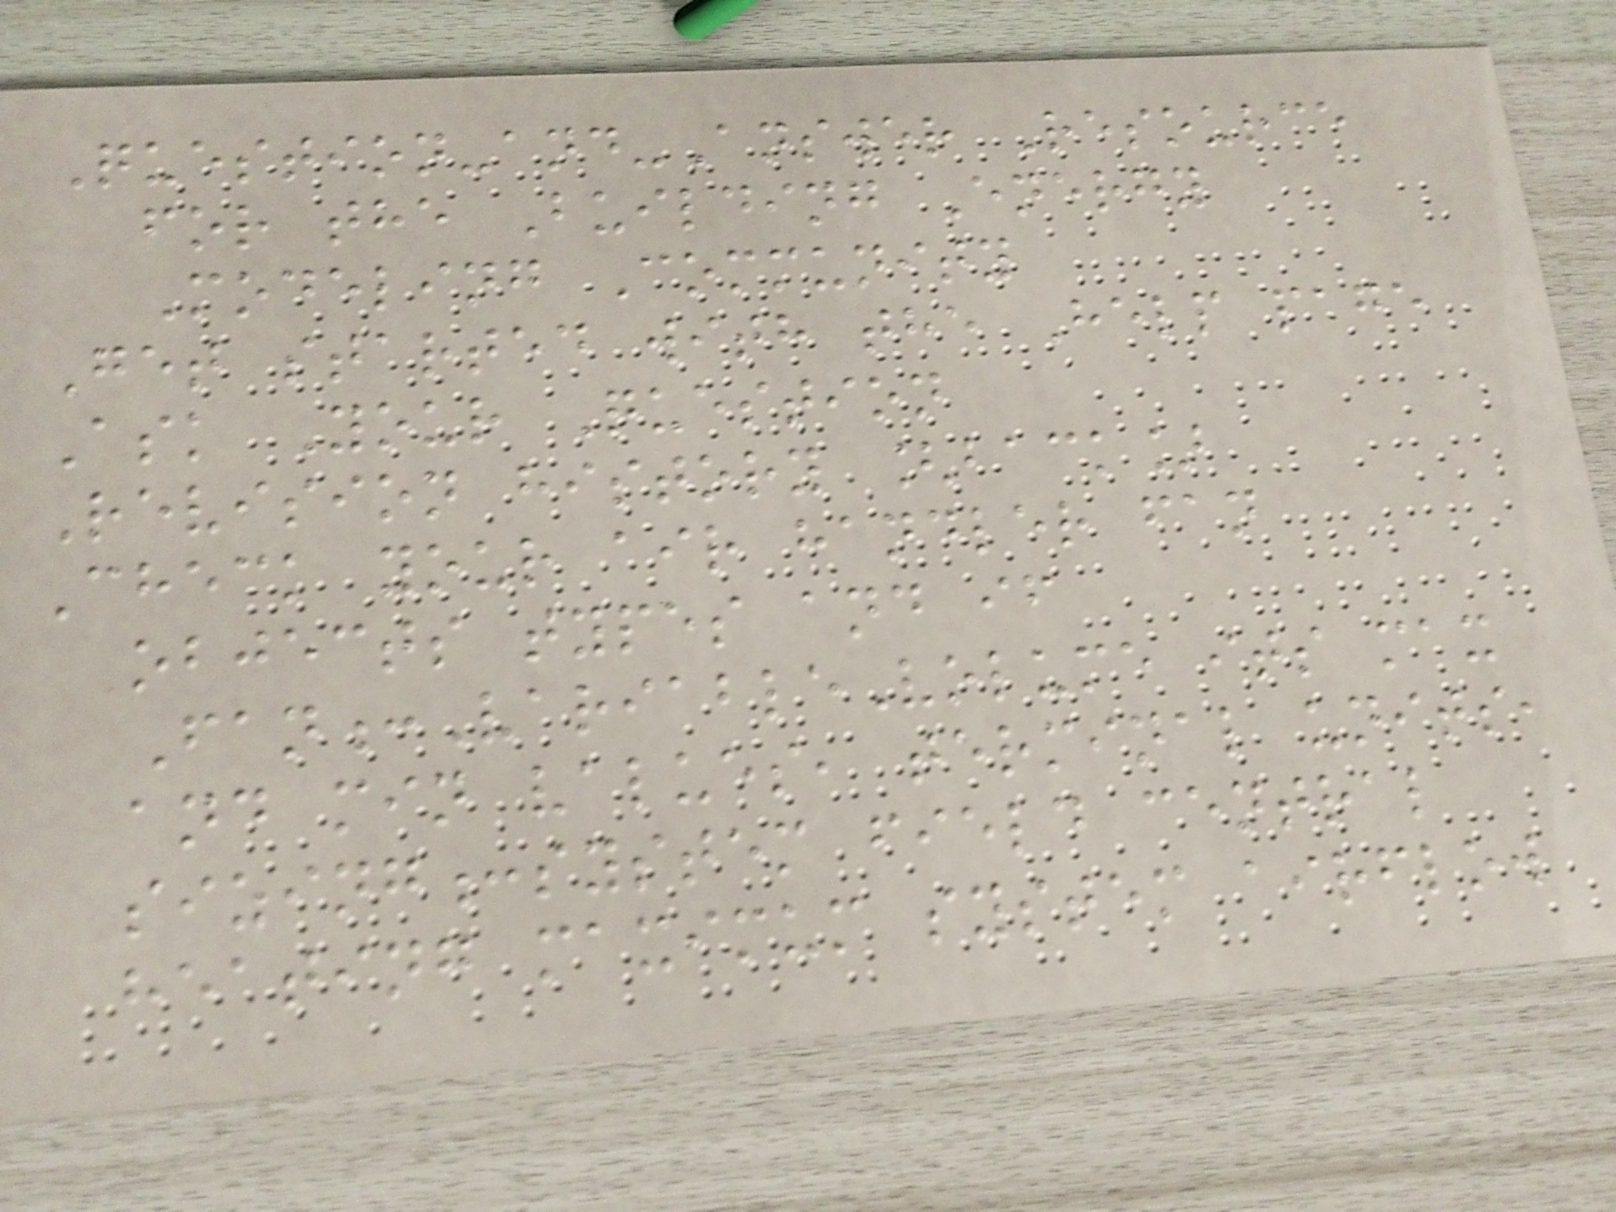Question-and-Answer Resource
for the Building Energy
Modeling Community
Get started with the Help page
Ask Your Question
Revision history [back]
Check your air handler fan
objects types and if
Fan:VariableVolume its max
and min values, terminal units,
sizing:system field central
heating maximum system airflow
